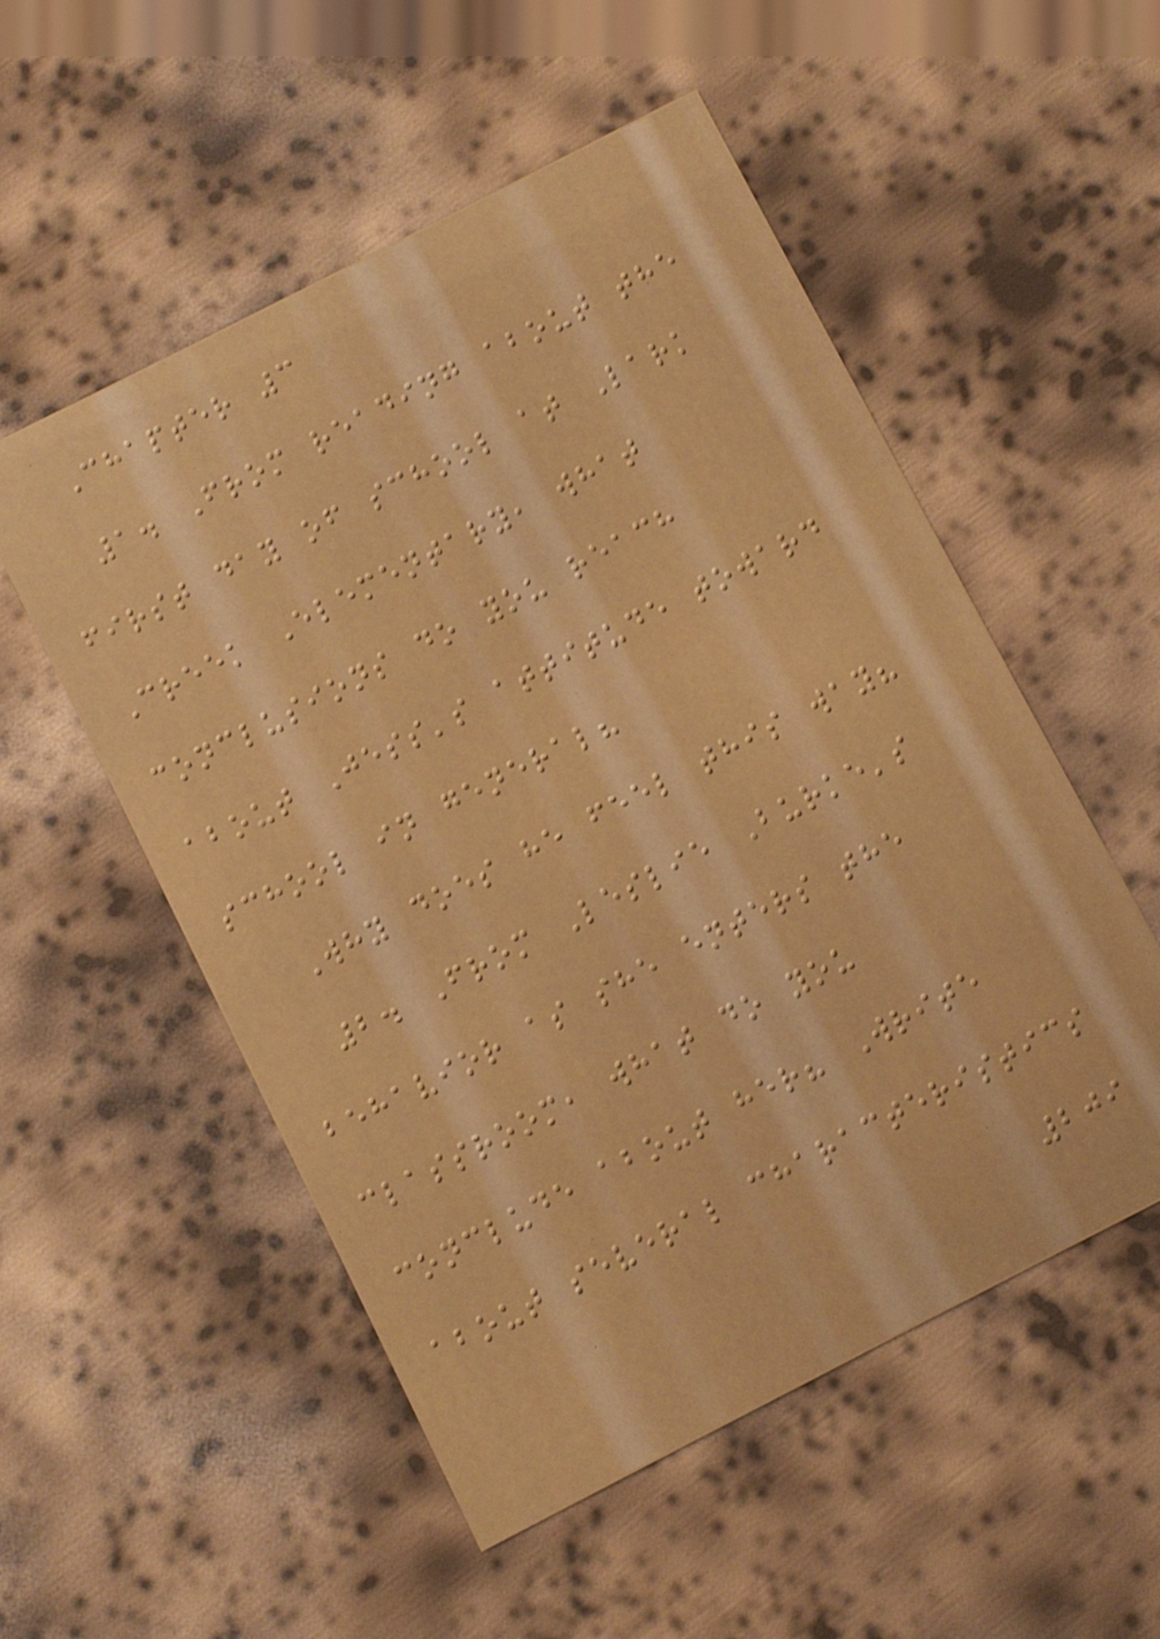Chapter 3
1. From reading about the
first day of school at Lark
Creek Elementary, what
conclusions do you reach
about Jess's attitude toward
school in general?
Why does he feel this way?
2. From Leslie Burke's
behavior as she enters the
classroom, what do you
conclude about her? Write
about several characteristics
209
